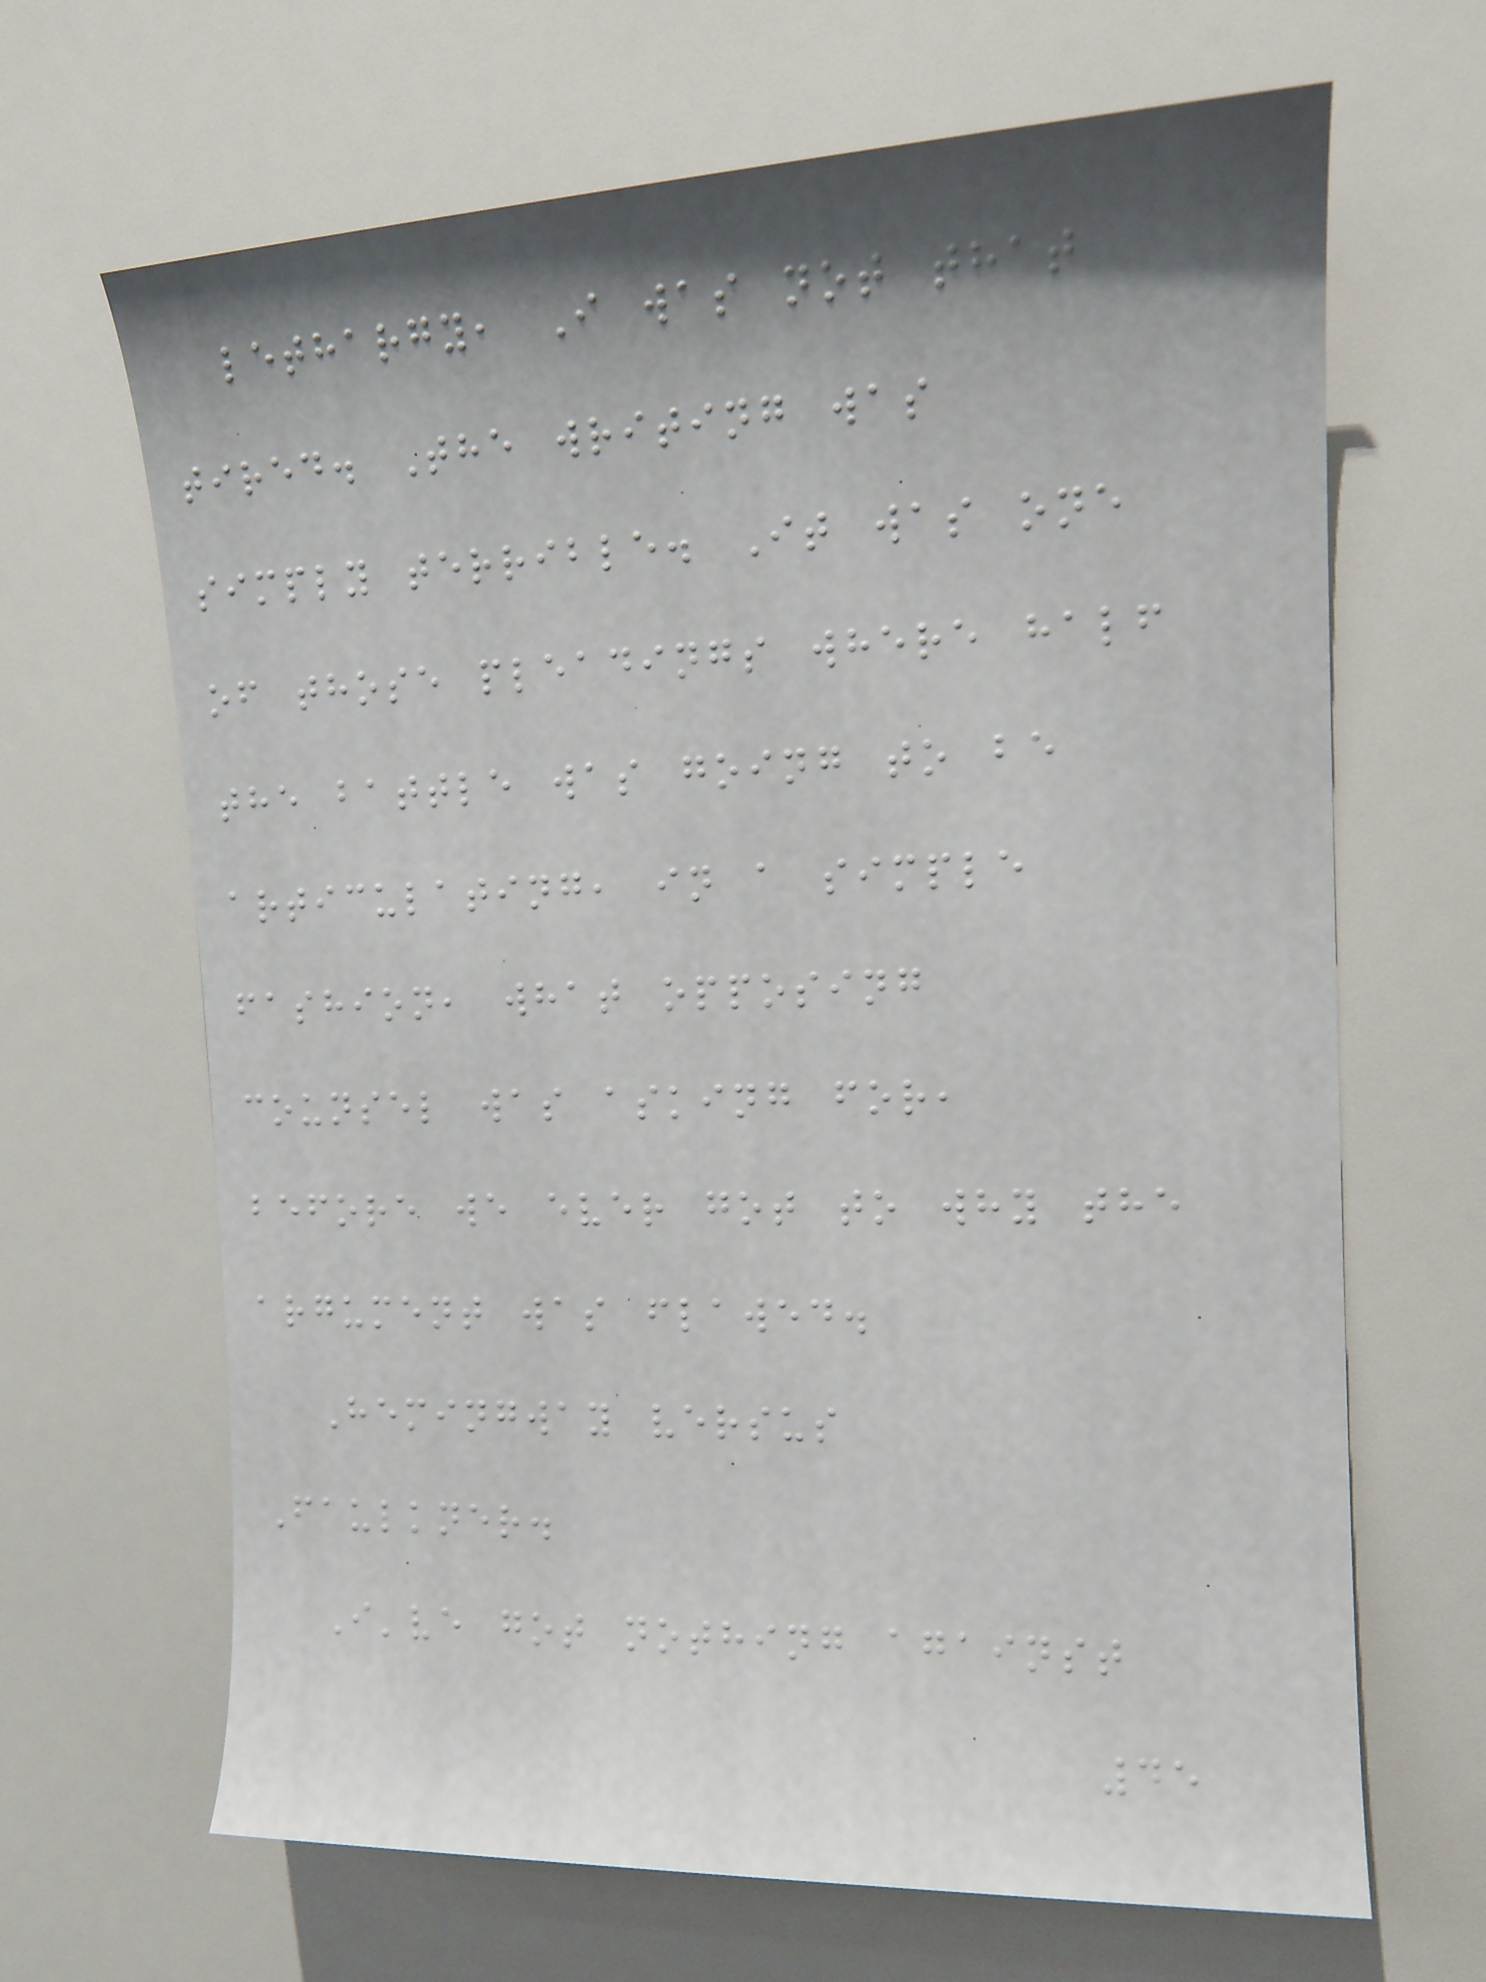lethargy, I was not that
tired. The writing was
simply terrible. It was one
of those pleadings where half
the battle was going to be
articulating, in a simple
fashion, what opposing
counsel was asking for,
before we ever got to why the
argument was flawed.
Hemingway versus
Faulkner.
I've got nothing against
45
